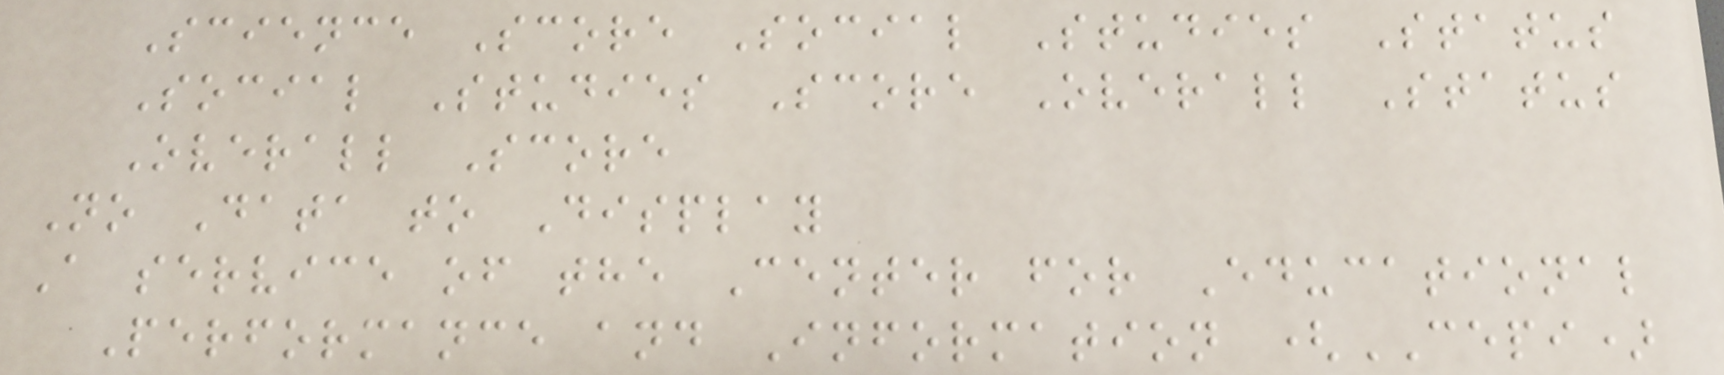Science Score Social Studies Status
Social Studies Score Overall Status
Overall Score
No Data to Display
A service of the Center for Educational
Performance and Information (CEPI)
